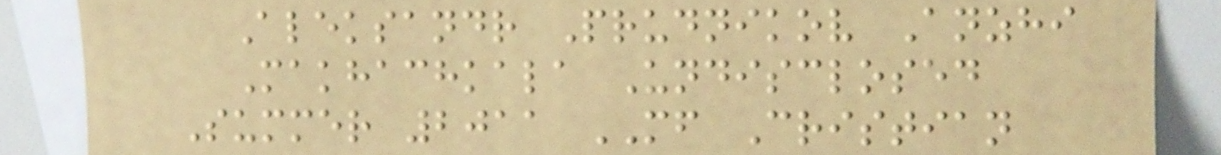Aleksandr Prudnikov Anzhi
Makhachkala Undisclosed
Summer 2011 MF Cristian
